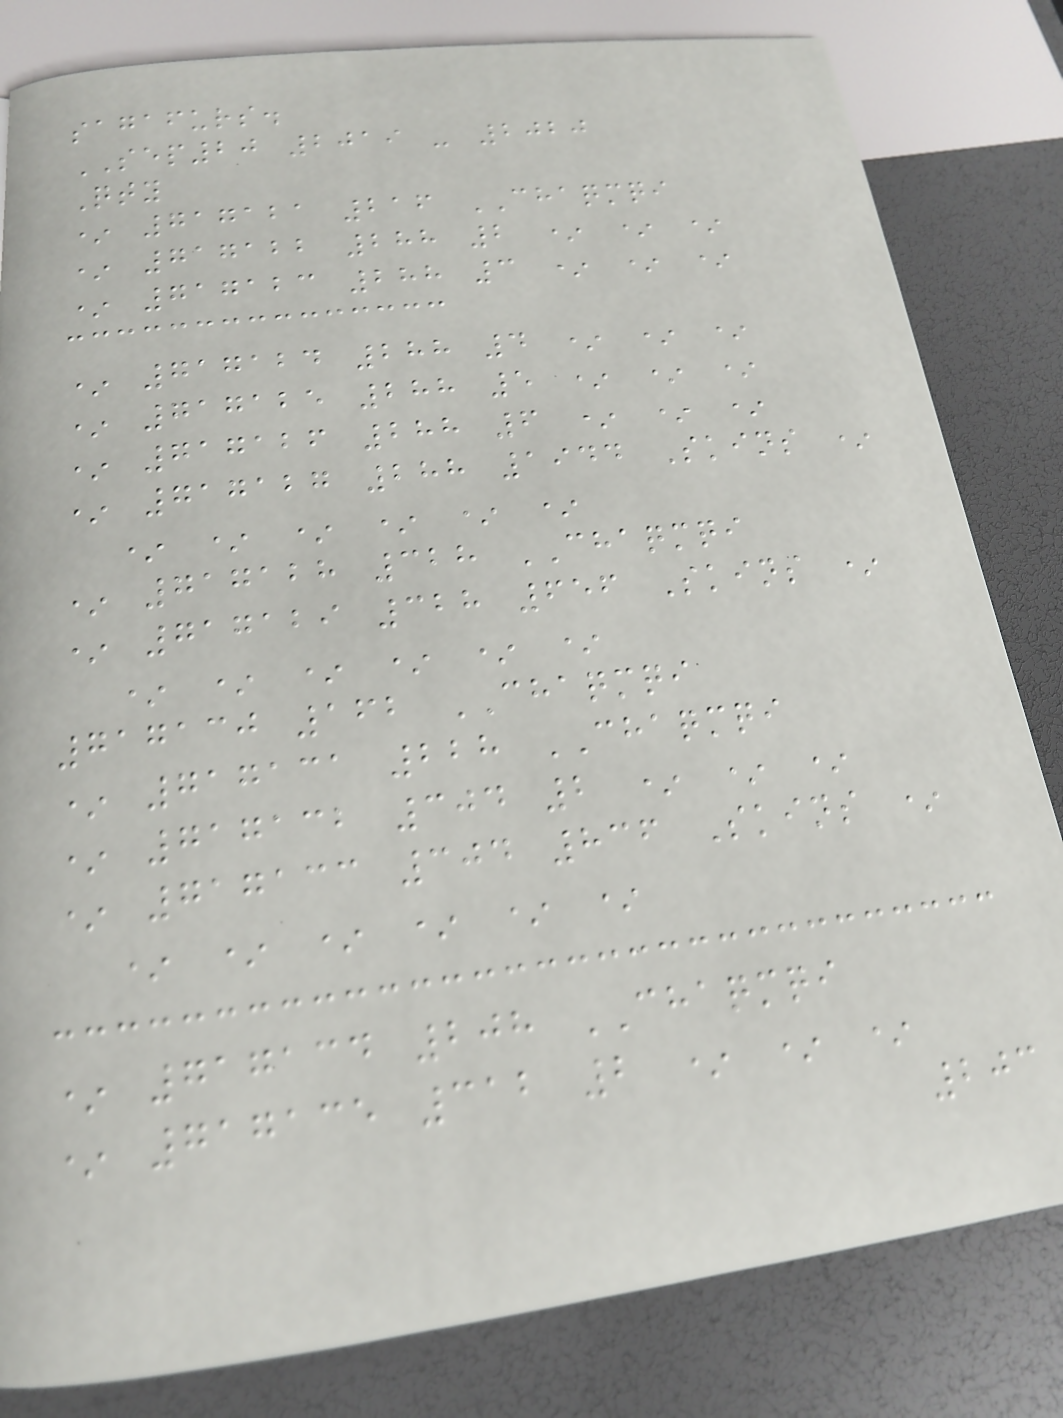sagafurs.
SEP20 2019 - 2020
Qty
* 717121 216 CHAQMQI
* 717122 288 2 * * *
* 717123 288 3 * * *
* 717124 288 4 * * *
* 717125 288 5 * * *
* 717126 288 6 * * *
* 717127 288 1944 Skins *
* * * * * *
* 717128 328 CHAQMQI
* 717129 328 656 Skins *
* * * * * *
717130 162 CHAQMQI
* 717131 228 CHAQMQI
* 717132 304 2 * * *
* 717133 304 836 Skins *
* * * * * *
* 717134 208 CHAQMQI
* 717135 312 2 * * *
203
